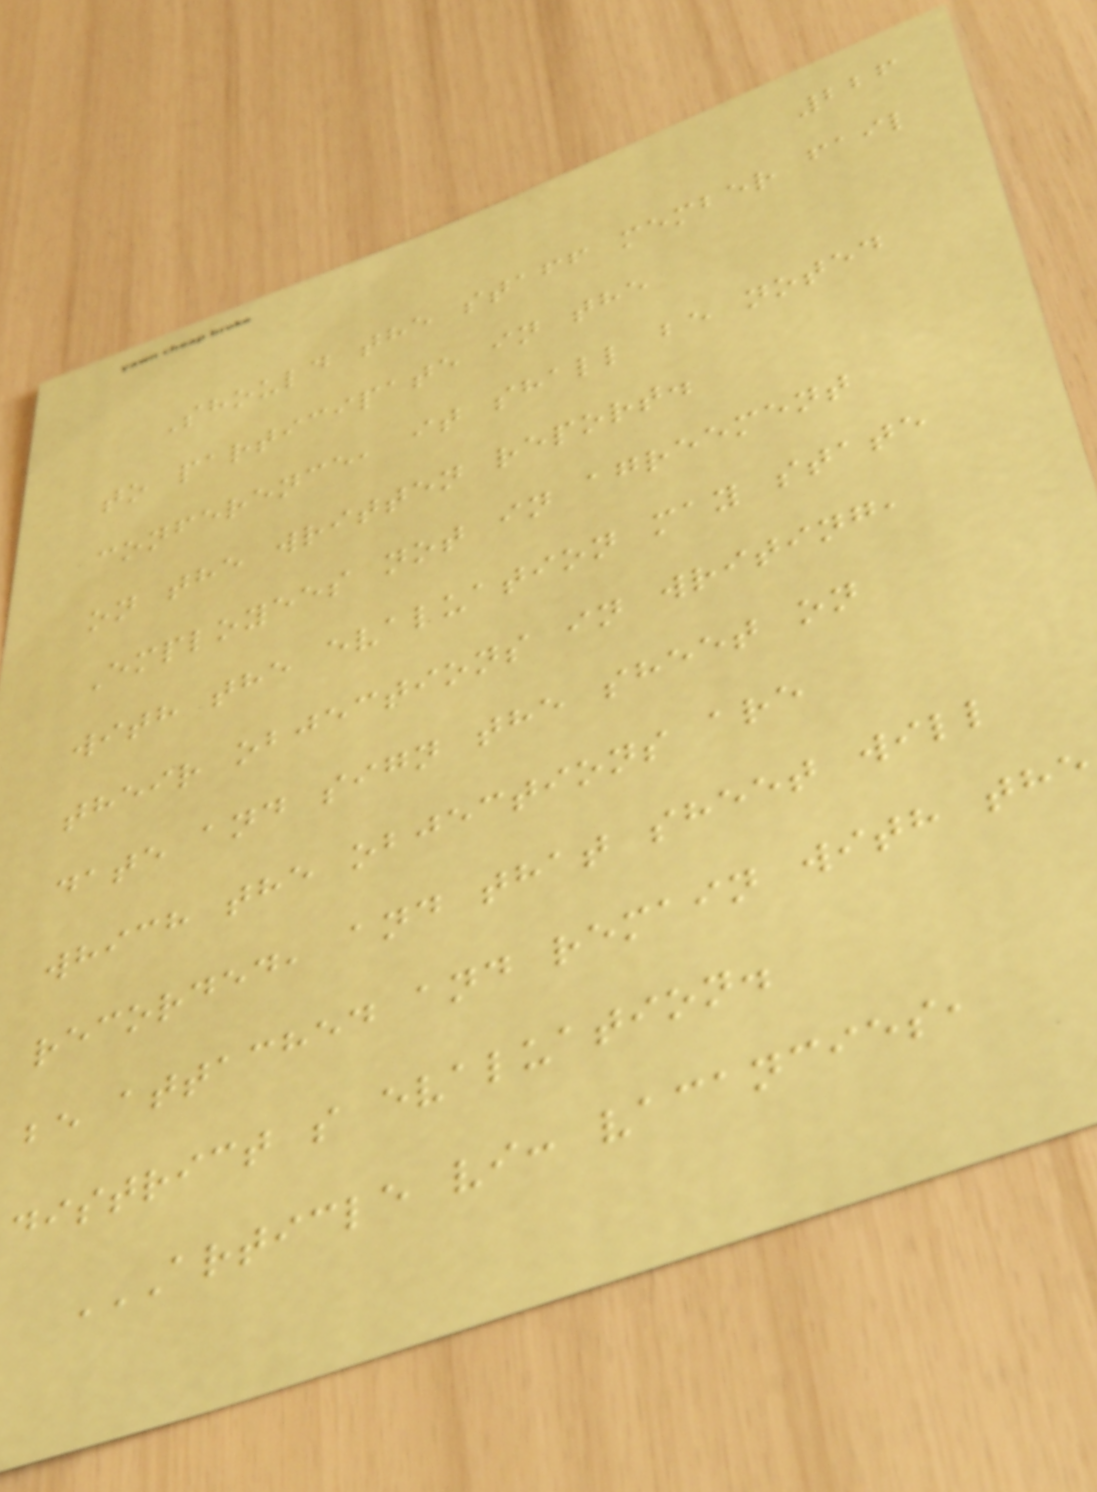226
Should the staff member fail
to participate in the
conference, it shall be noted
on the written report.
Employees not in agreement
with the evaluation may state
their objections in writing,
date and sign the sheet on
which the objections are
recorded, and that sheet will
be attached and remain with the
district s evaluation.
ARTICLE VI: VACANCIES,
